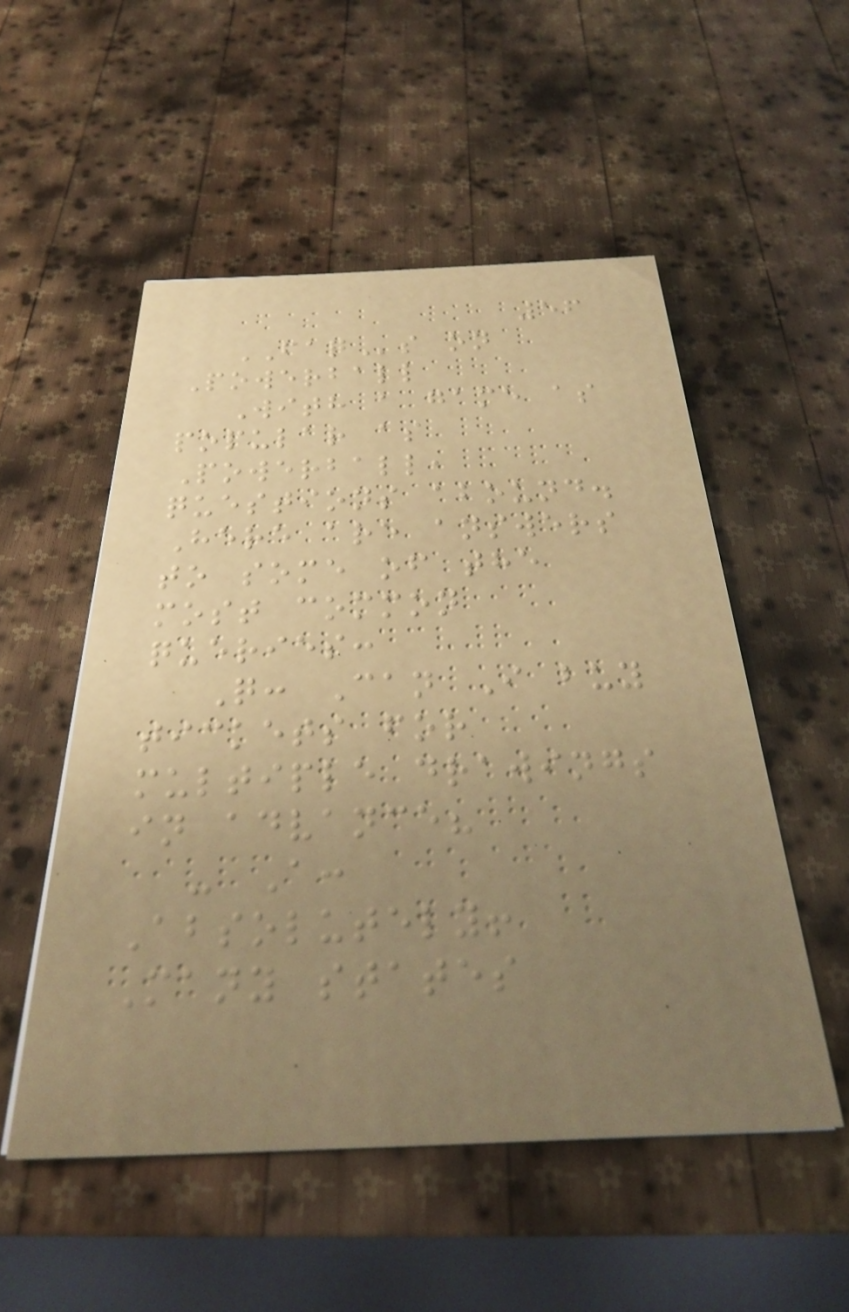56
FAQs on
Powerball
With a game as
popular as
Powerball,
questions abound.
Here are answers
to some of the
most common
queries:
Q: Can I buy
tickets for
multiple drawings
in advance?
- A:
Absolutely!
Many states
